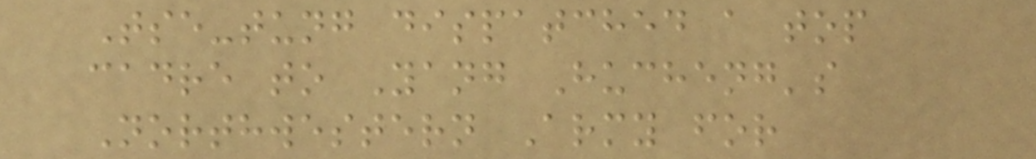Tse-tung dispatched a top
cadre to Yang Hucheng's
Northwestern Army for
